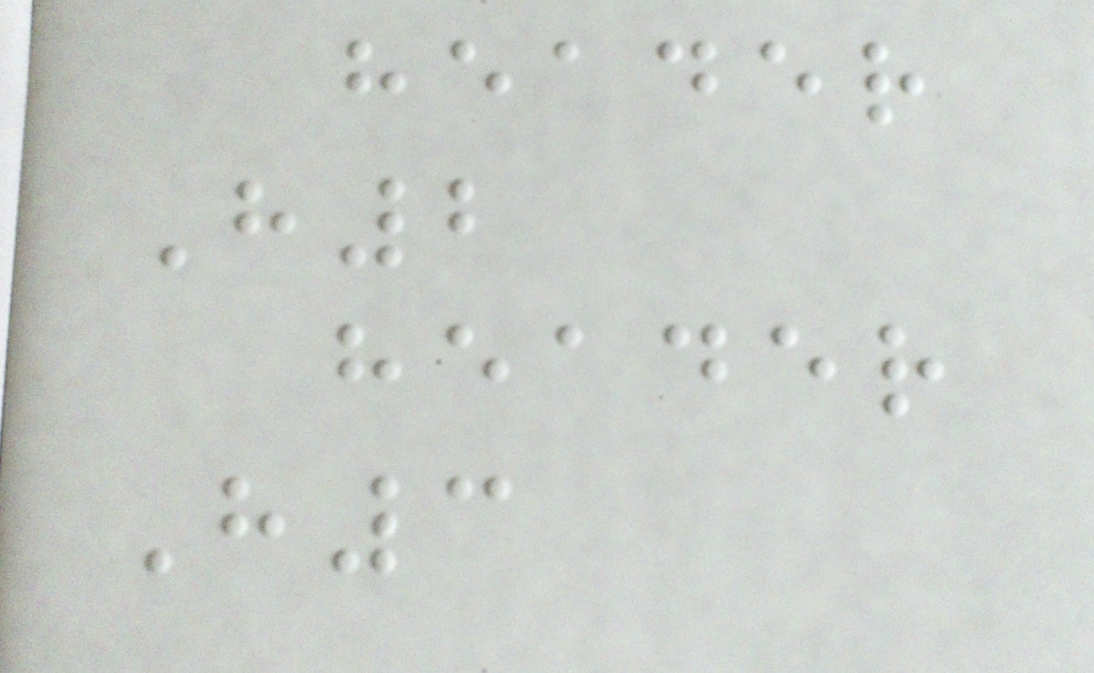header
H2
header
H3
